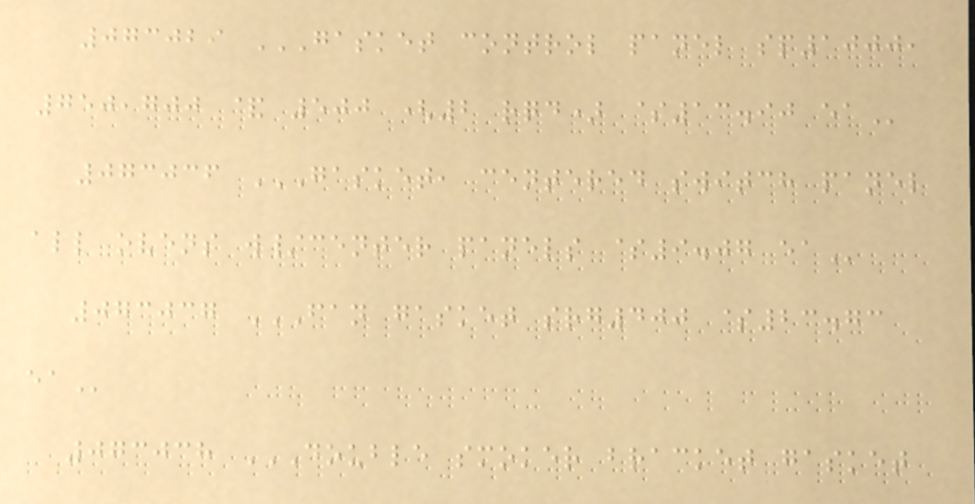073029 GASKET CONTROL PANEL SP1000,
750,700 & 500 (2 RQD) $13.90 EA
073036 GASKET, CENTERED SWITCH PANEL
ALL OVENS W/CENTER PANELS $9.07 EA
073037 FAN GASKET SRG400 $23.73
EA
073038 DOUBLE SMOKER BRACKET GASKET
